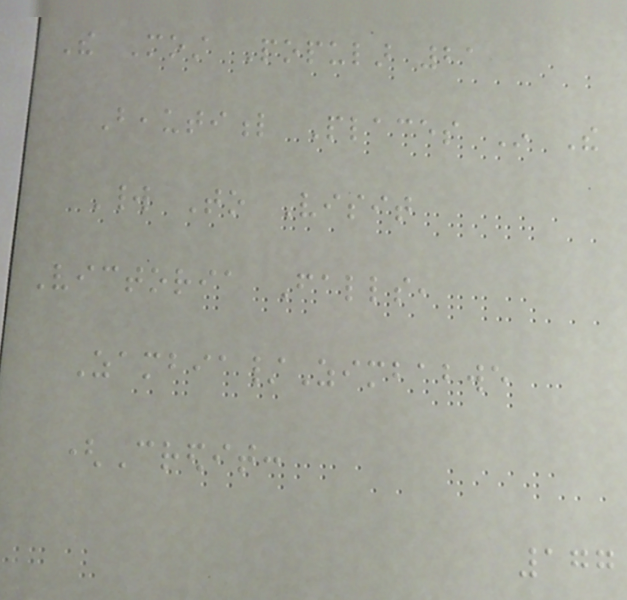The Most Popular 21
Beautiful Places In The
World To Visit
Victoria Falls,
Zambia/Zimbabwe
(Credit:
177
